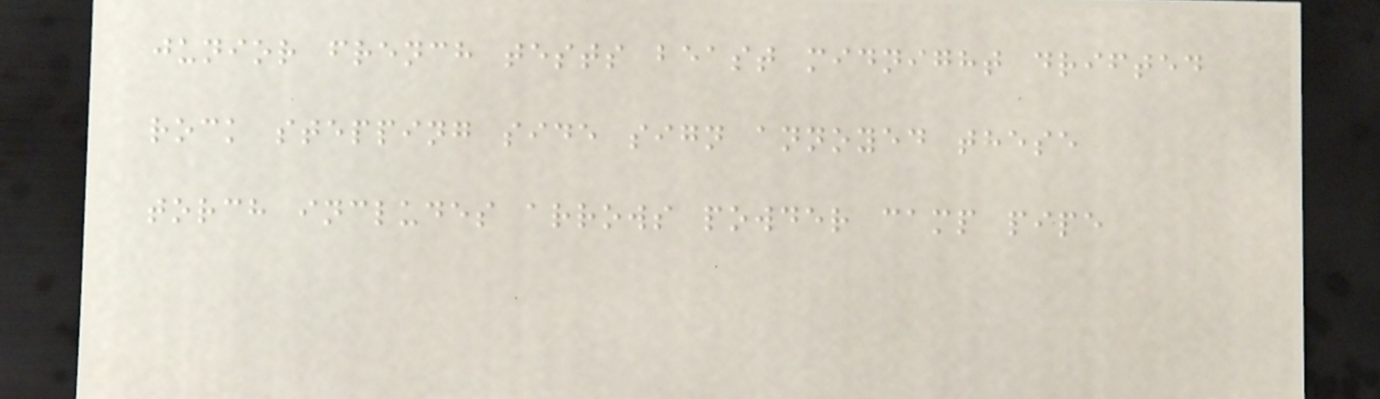junior french tests beast midnight drifted
rock stepping side sign annoyed these
torch includes arrows powder camp pipe
